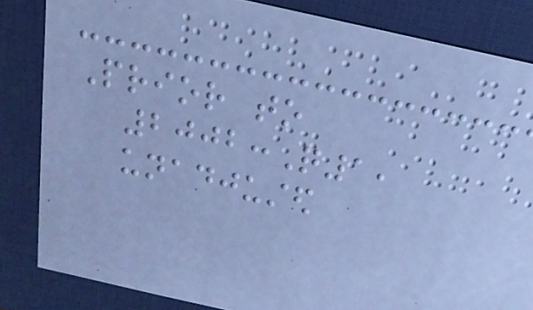Prior to
2002:Q1,
unadjusted
